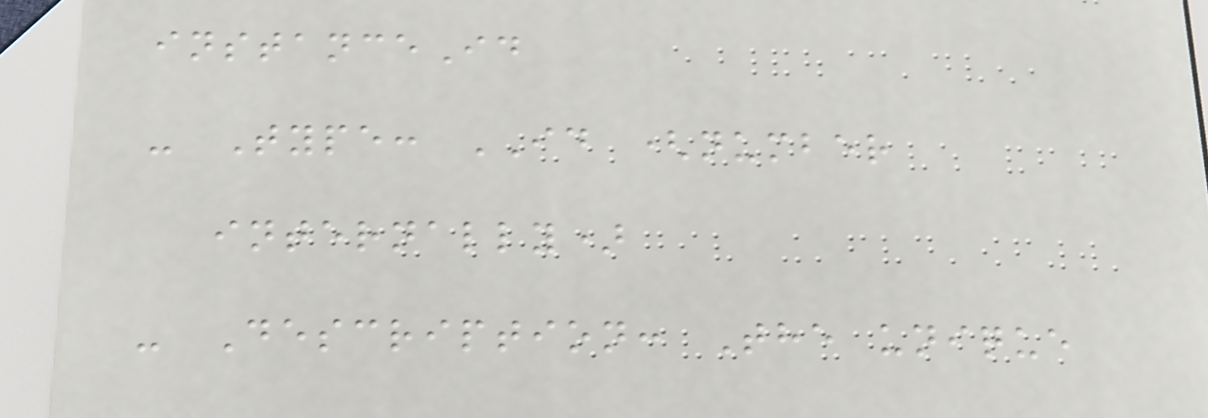instanceId
- Type: ID (number
internally)
- Description: The unique
